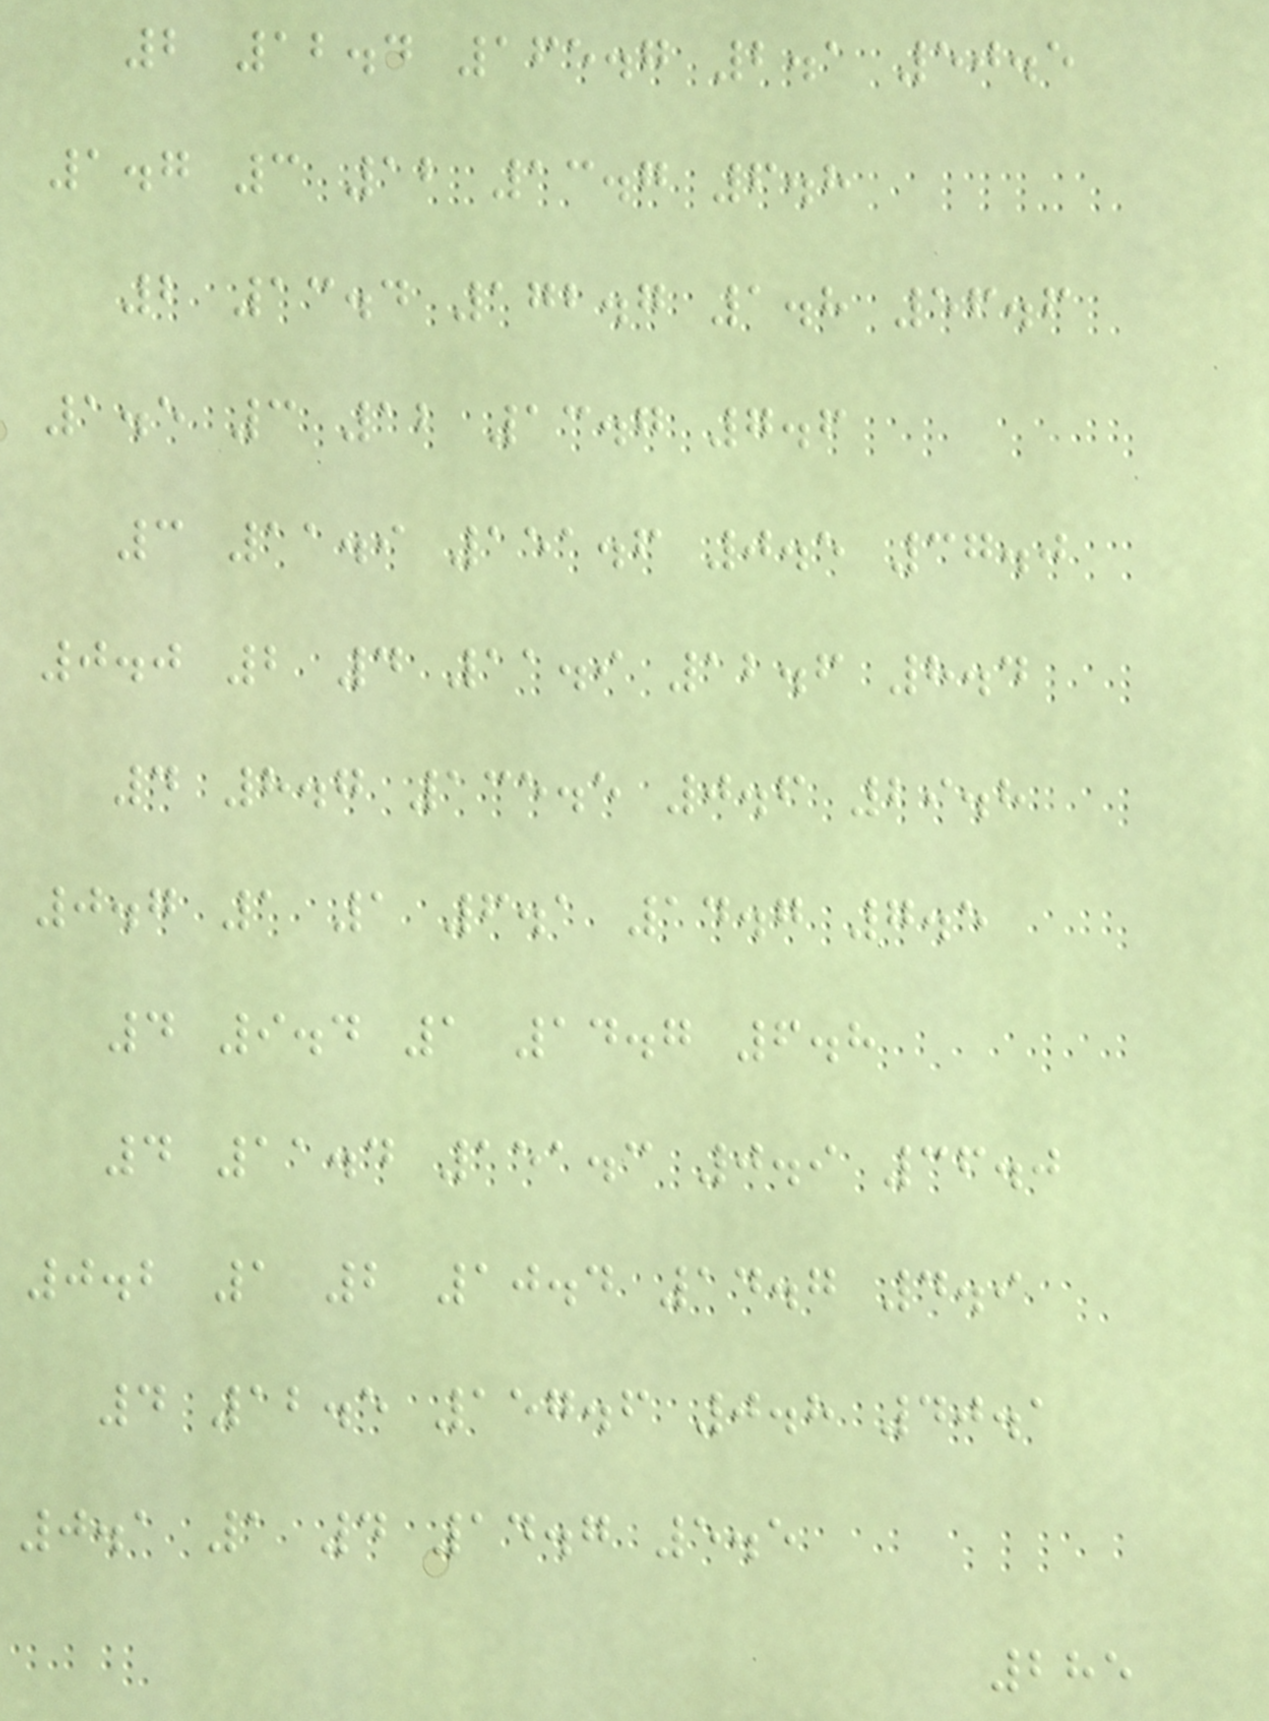2 12.4 165.7 2.1 50.5
1.7 3 12 13.7 6.8
2 13.4 172.7 1.8 56.6
1.5 3 12 13.7 7.6
3 11.9 151.6 0.5 37.0
0.0 2 4 11.9 12.6 8.4
4 8.7 135.5 0.6 29.8
0.7 1 1 6.1 14.7 7.5
4 9.4 1 14.7 6.8
4 11.4 151.3 0.9 36.0
0.2 1 2 10.4 14.7 4.9
4 12.5 157.6 0.8 40.1
0.1 1 4 14.7 5.5
285
